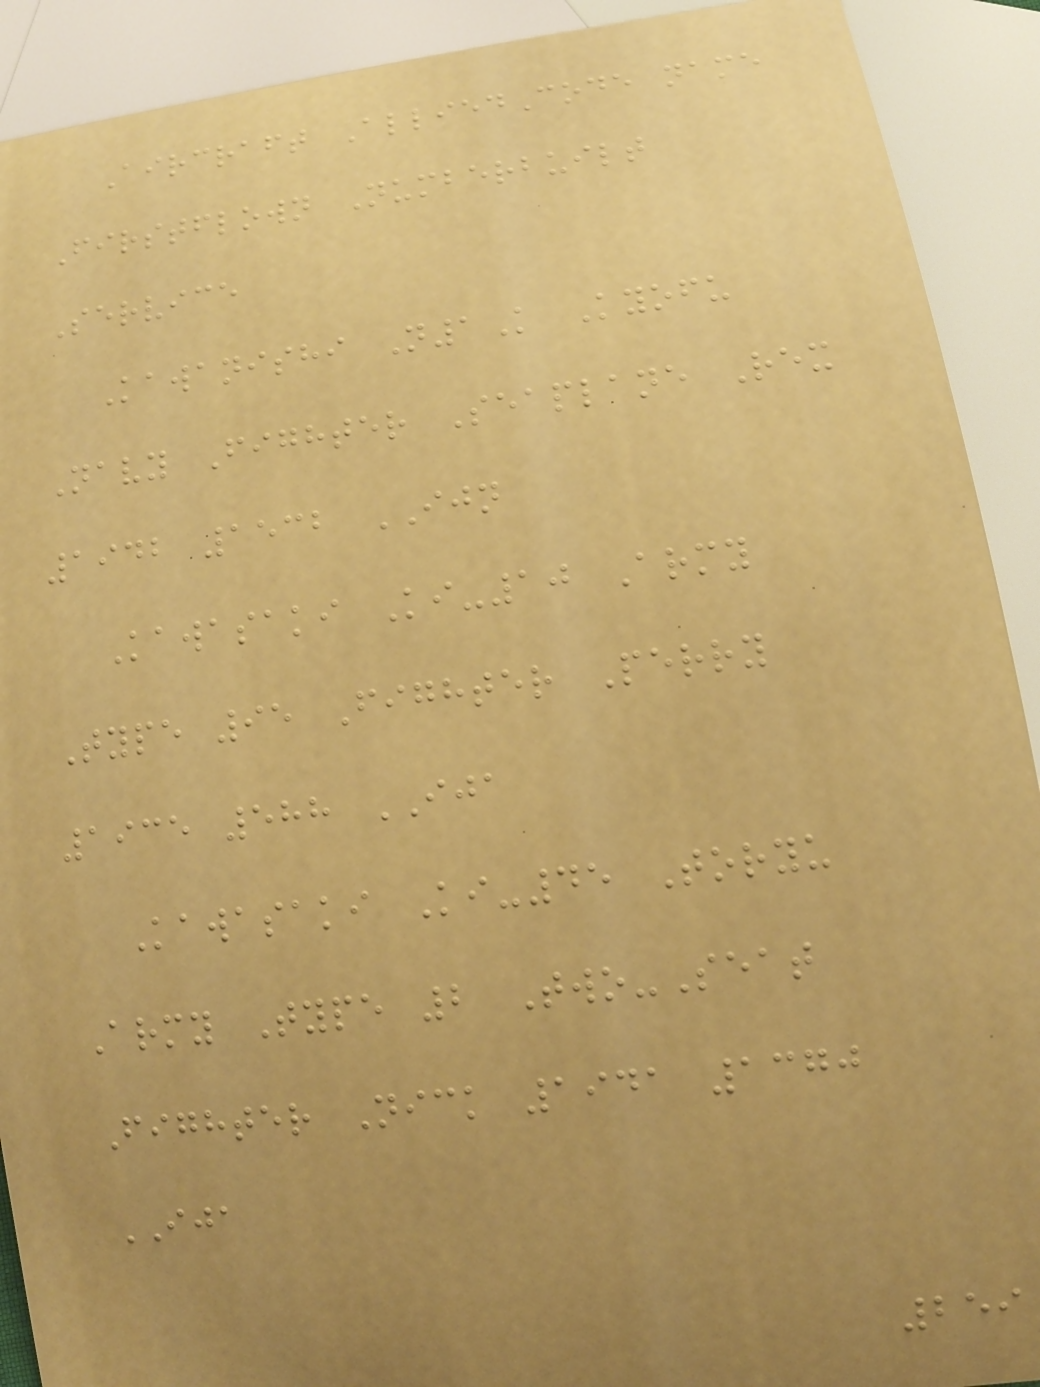Aircraft AlliedCode name
Firstflown Numberbuilt
Service
Kawanishi N1K Kyofu
Navy Fighter Seaplane Rex
1942 1532 IJN
Kawasaki Ki-10 Army
Type 95 Fighter Perry
1935 588 IJA
Kawasaki Ki-45 Toryu
Army Type 2 Two-Seat
Fighter Nick 1941 1370
IJA
259
